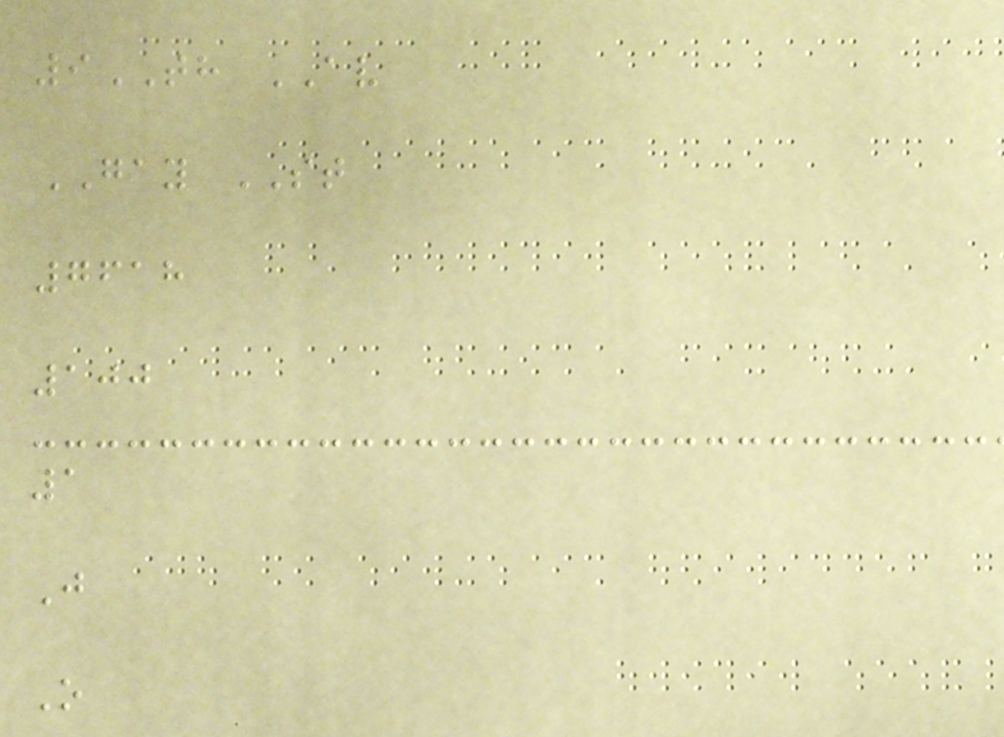9TH AV
GAY ST
7618
100
1
J
O
